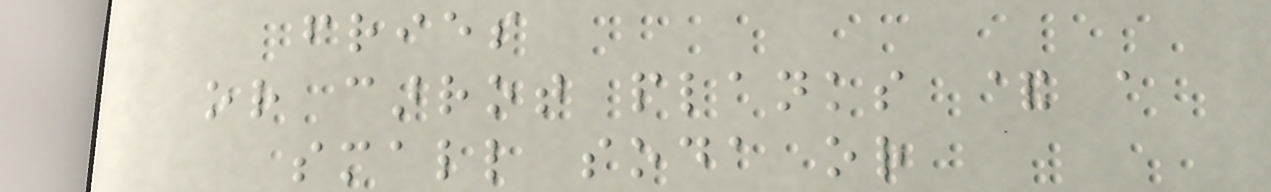fries
or carrot planks & a
small soda or
